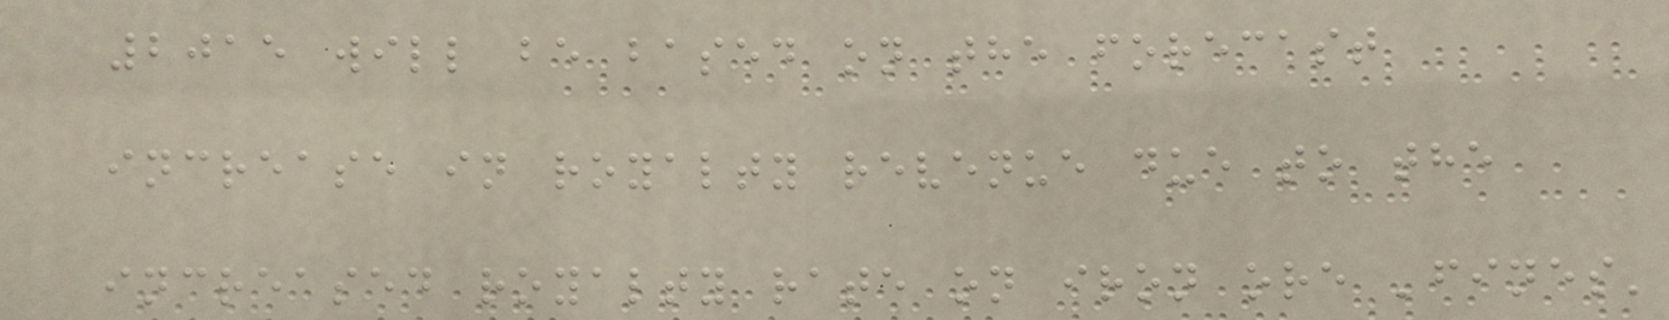2015 will be based on the forecast
increase in royalty revenue due to the
increased royalty rate on iron ore 'fines'
